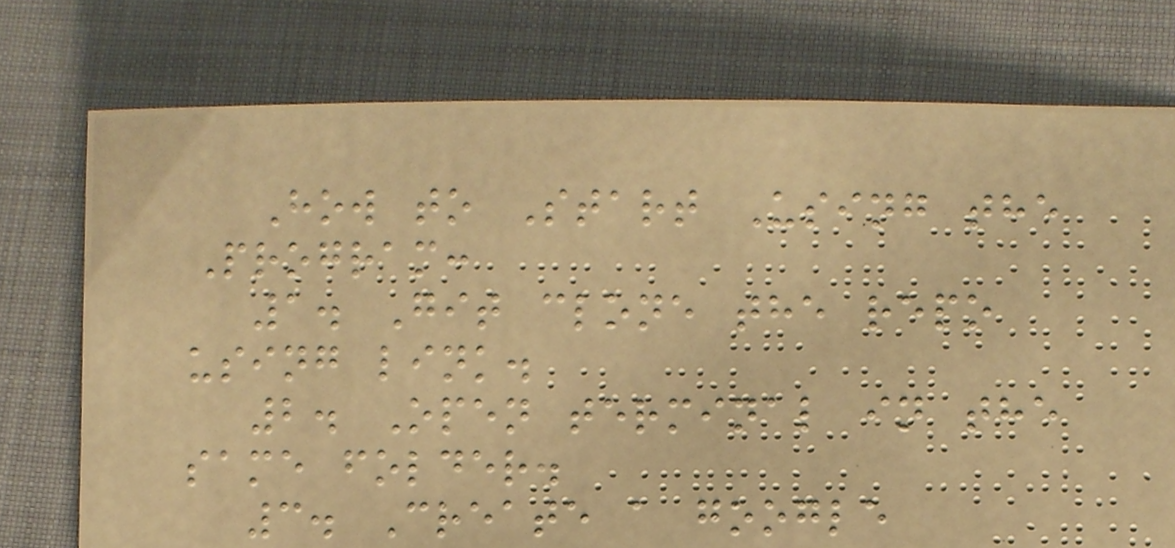How to Start Using the
Program:
1. Git clone the repo
using link.
2. Open terminal in the
same folder.
3. Create a google
